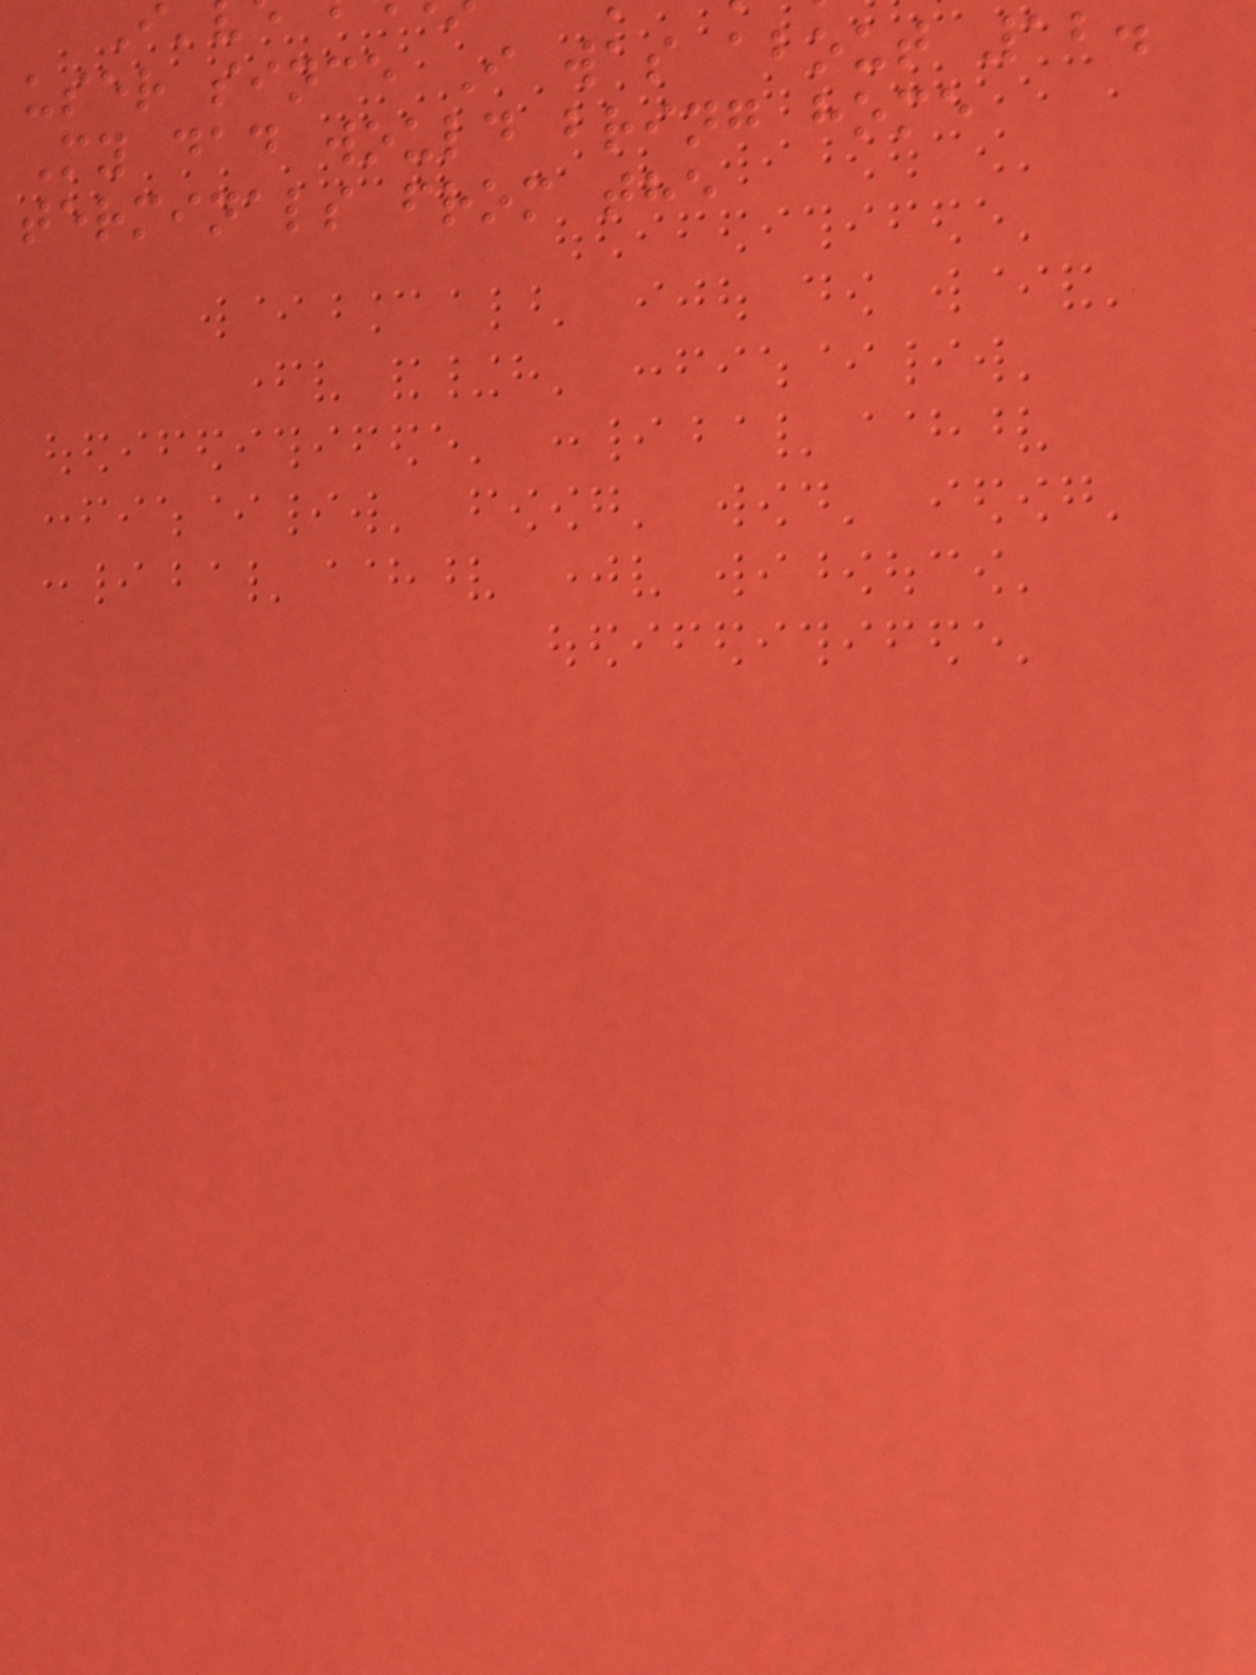user since I was about 12.
My dad would bring home
terminals from the
